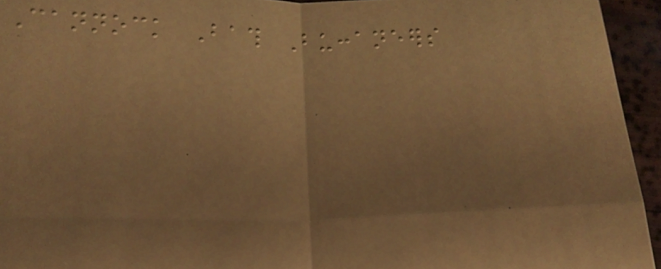Cannock Bath Buccaneers
